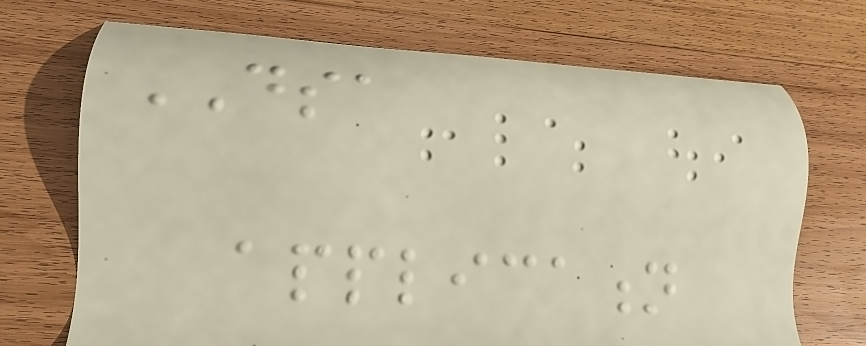DSA
application
